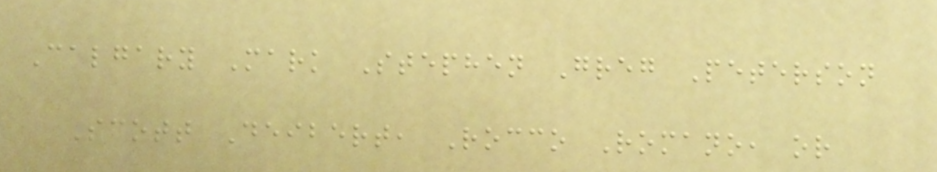Calgary Mark Stephen Greg Peterson
Scott Deibert, Rocco Romano, or
